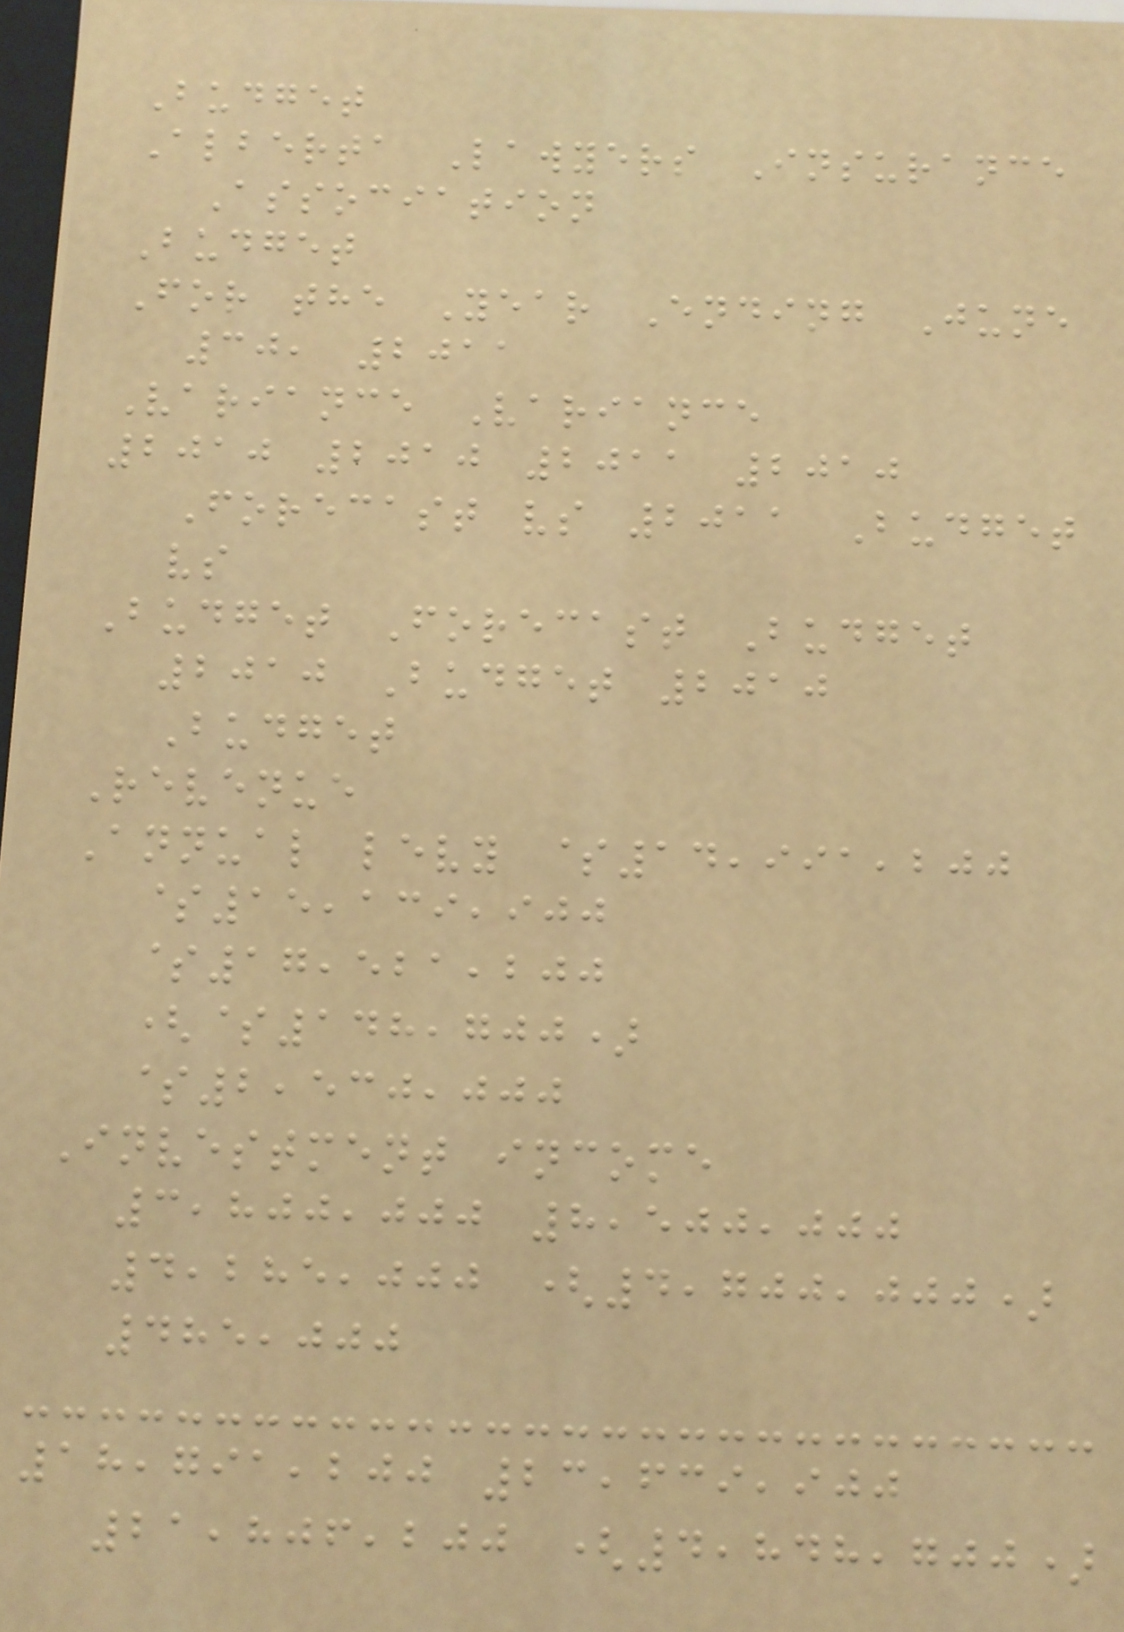Budget
Alberta Lawyers Insurance
Association
Budget
For the Year Ending June
30, 2011
Variance Variance
2010 2010 2011 2010
Forecast vs 2011 Budget
vs
Budget Forecast Budget
2010 Budget 2010
Budget
Revenue
Annual levy $14,991,200
$15,139,900
$17,521,200
($148,700)
$2,530,000
Investment income
3,800,000 8,500,000
4,285,000 (4,700,000)
485,000
18,791,200 23,639,900
21,806,200 (4,848,700)
